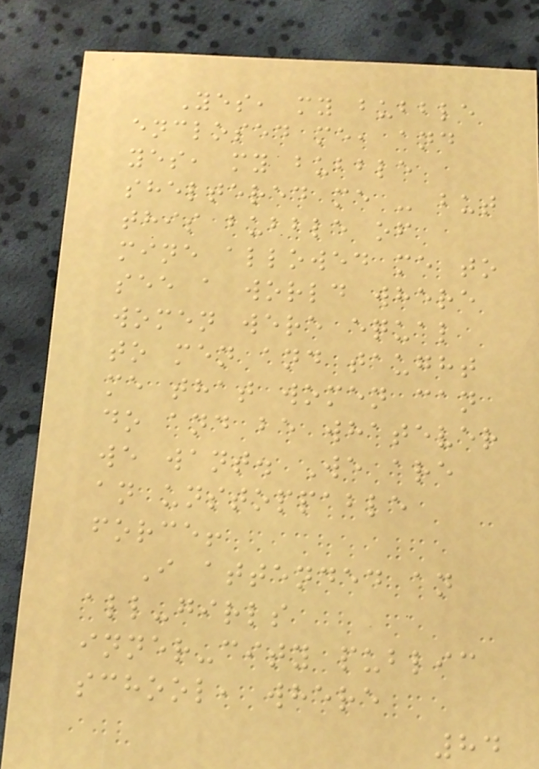Yes, my bubble
enclosed me, and
yes, my bubble
sheltered me - but
this bubble of
mine allowed me to
see a world where
women were equal
to men and taught
me that women can
do and be whatever
we want. We are
an unstoppable
force!
I attended an
all-girls
inner-city public
school, where
84
